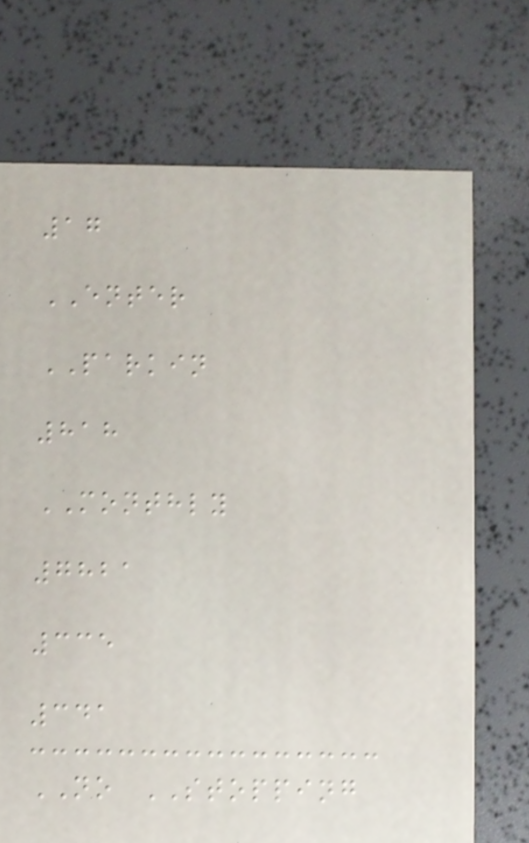17
ENTER
PARKIN
818
MONTHLY
7821
335
341
NO STOPPING
